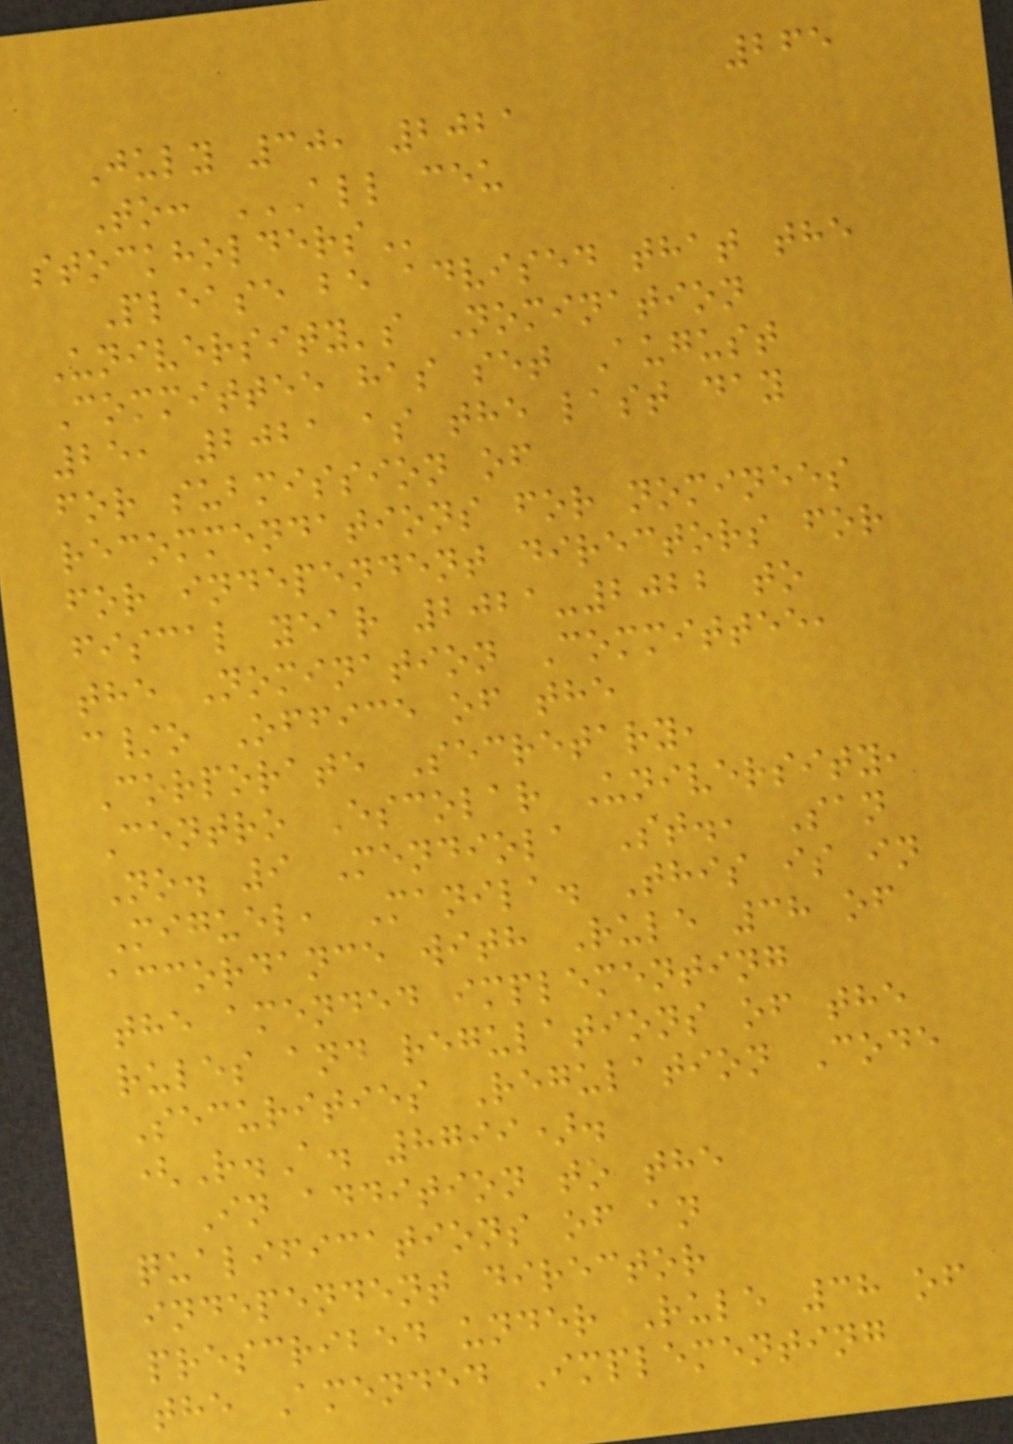265
July 30, 2021
To: ALL CEU
STOCKHOLDERS
Please be advised that the
University's Nomination
Committee has set August
25, 2021 as the last day
for submission of
recommendations for nominees
for independent directors for
fiscal year 2021-2022 to
the Nomination Committee,
c/o Office of the
Corporate Secretary,
Centro Escolar University,
No. 9 Mendiola St., San
Miguel, Manila. This is in
accordance with Rule 38 of
the amended implementing
rules and regulations of the
Securities Regulation Code
(R.A. 8799).
In addition to the
qualifications of an
independent director
prescribed under Rule 38 of
the Amended Implementing
